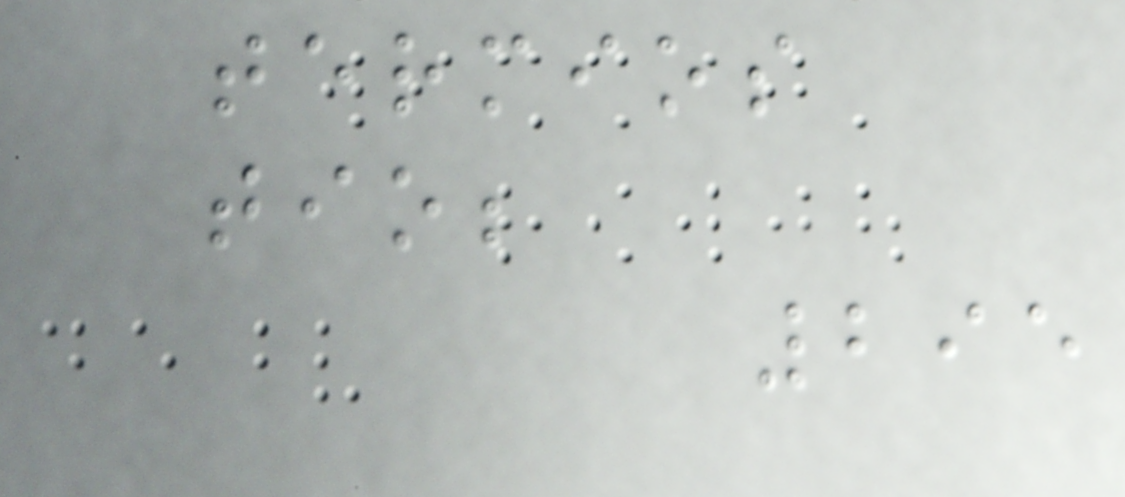termios
tio;
295
